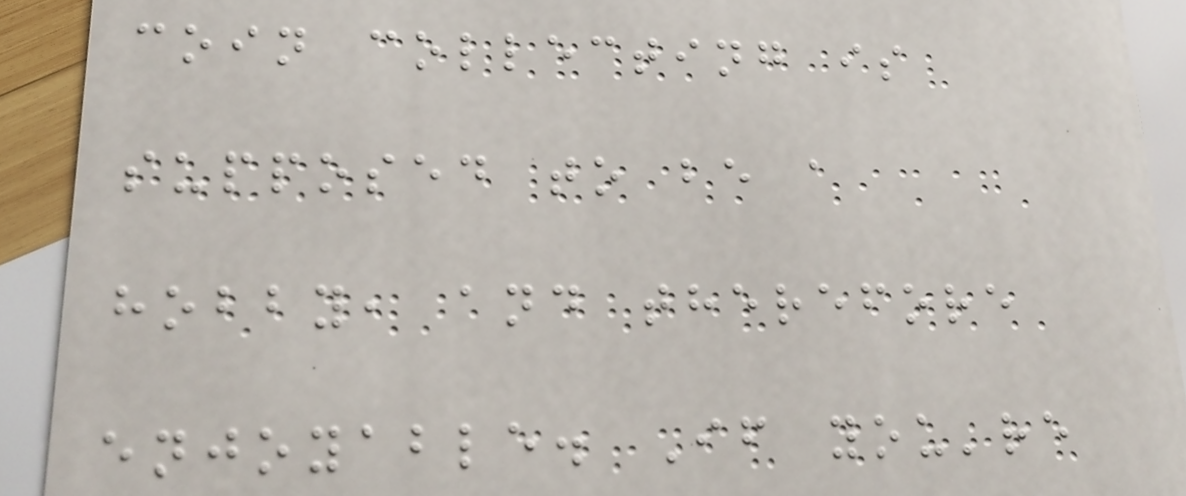coin collecting is
supposed to be a
hobby, and therefore
enjoyable. If you're
